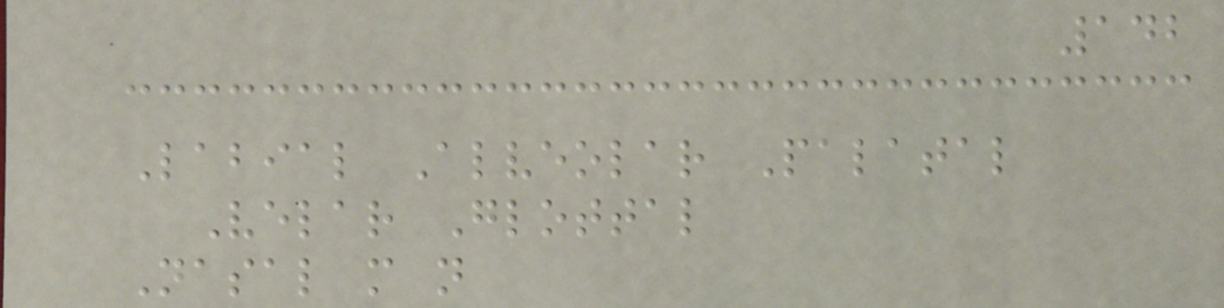142
Labial Alveolar Palatal
Velar Glottal
Nasal m n
